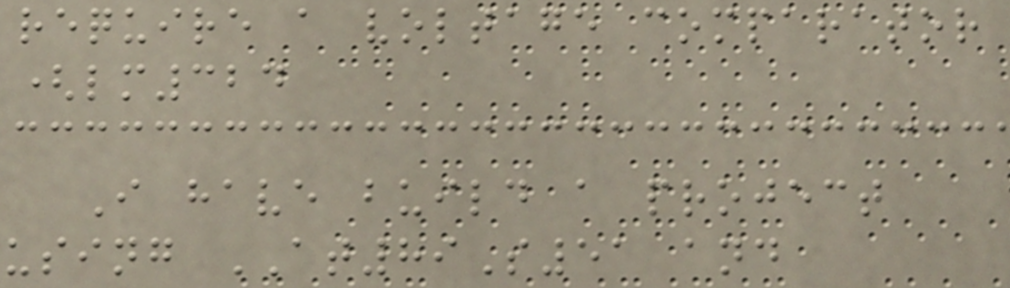require a voltage comparator
(lm324
I have build a project
using AT89S51 and
